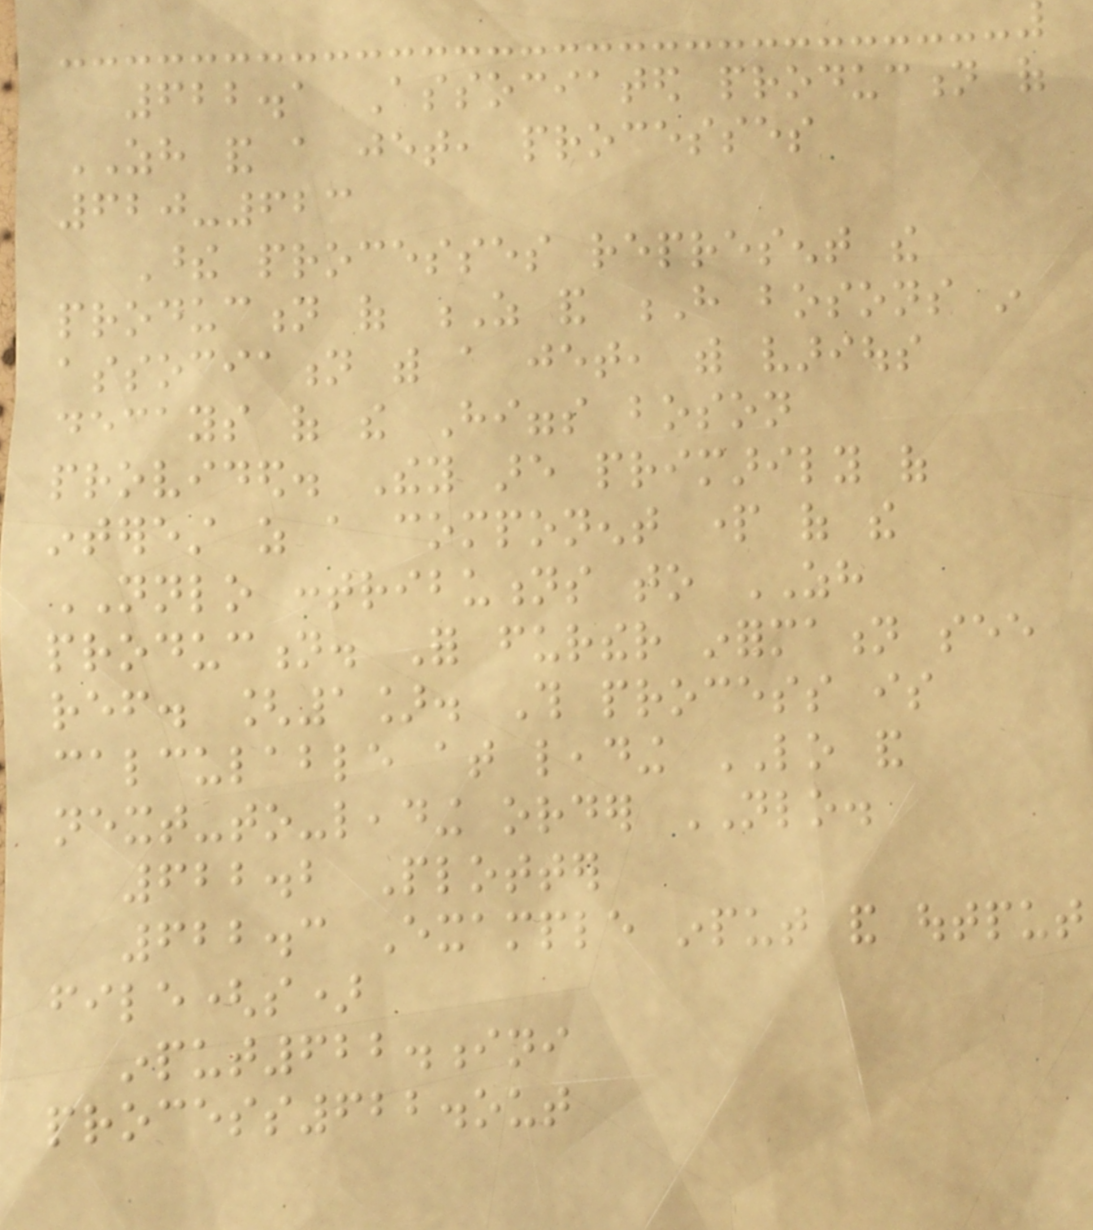622.1 Associated production of
ZH and a jet, processes
620-623
These processes represent the
production of Z and H bosons in
association with a jet, with various
decays of the Higgs boson
provided. They are primarily of
interest as a component part of the
NNLO contributions to ZH
production. For further information see
ref. [1]. This process is
calculable at leading LO and
next-to-leading order NLO.
622.2 Plotter
622.3 Example input and output
file(s)
input622.ini
process622.out
